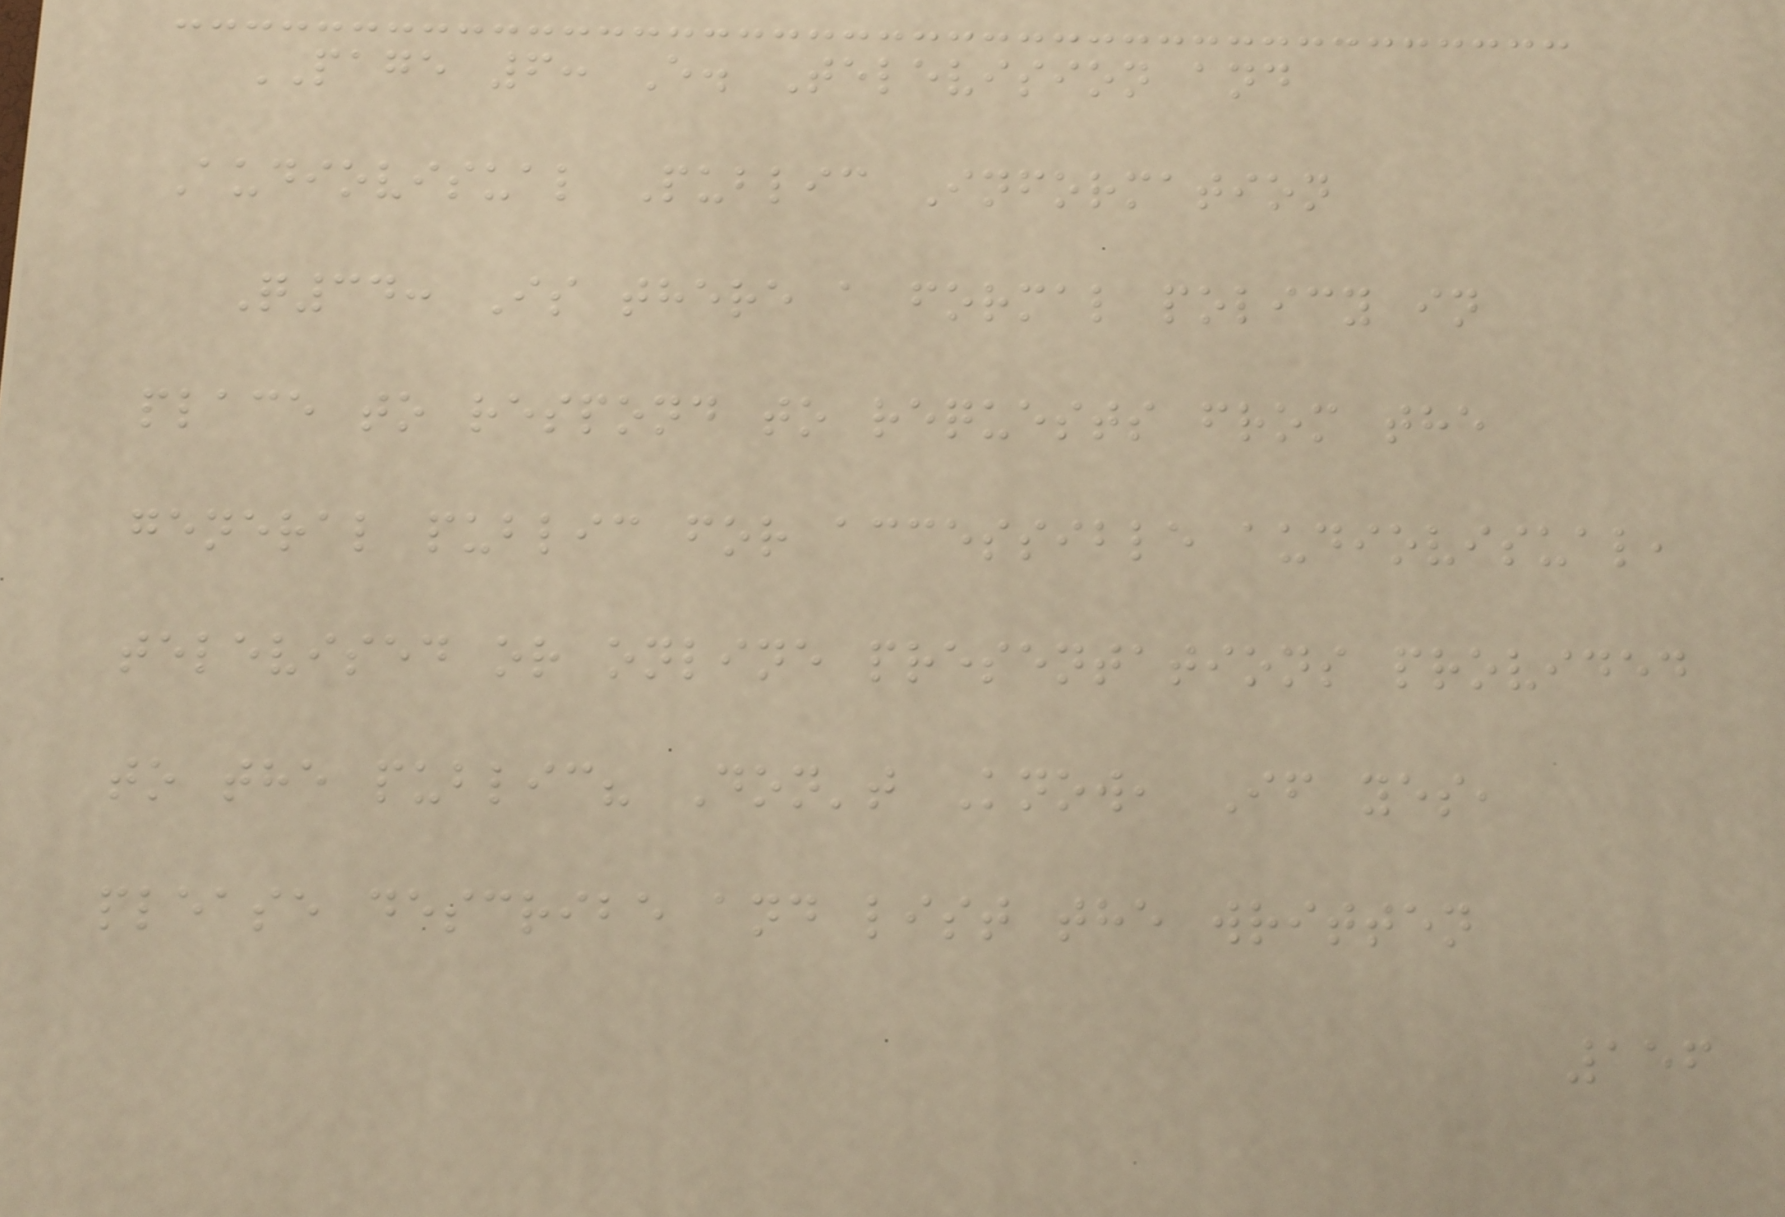PAGE 6: E. Television and
Audiovisual Public Information
Q34: Is there a formal policy in
place to respond to requests from the
general public for accessible audiovisual,
televised or online presentations provided
to the public? Don't Know, If yes,
please describe and list the written
156
